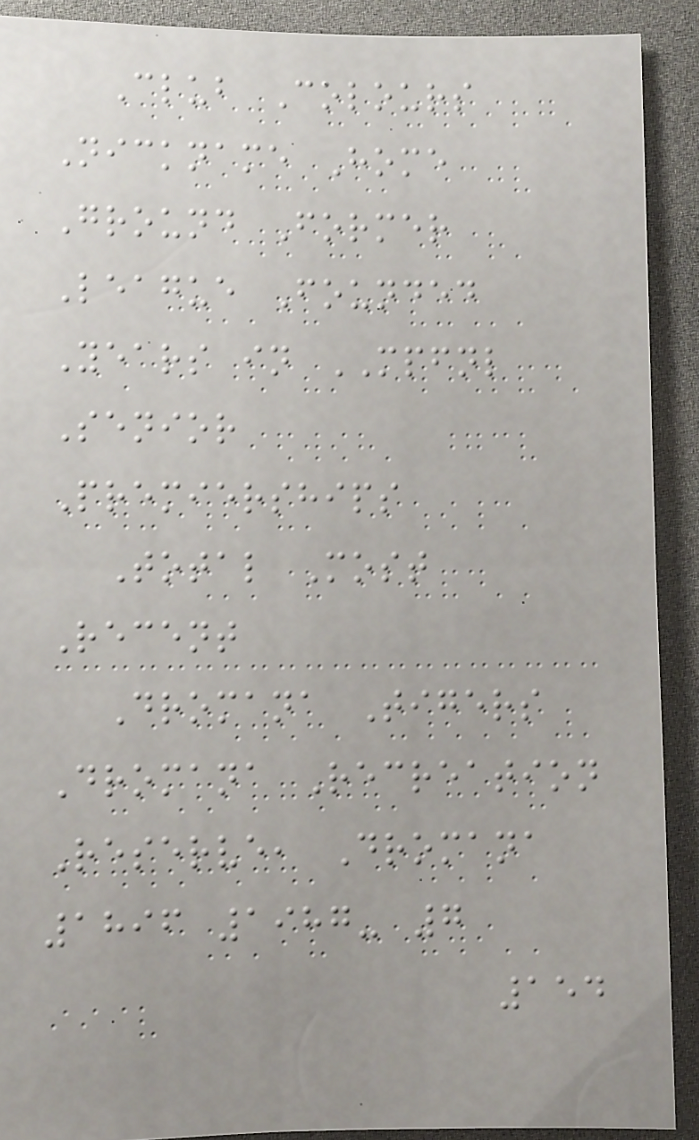Club Colours
Nickname Home
Ground Former
League Founded
Years in MPFNL
Senior
Premierships
Total Most
Recent
Dromana Tigers
Dromana Recreation
Reserve, Dromana
1896 1987- 7
154
